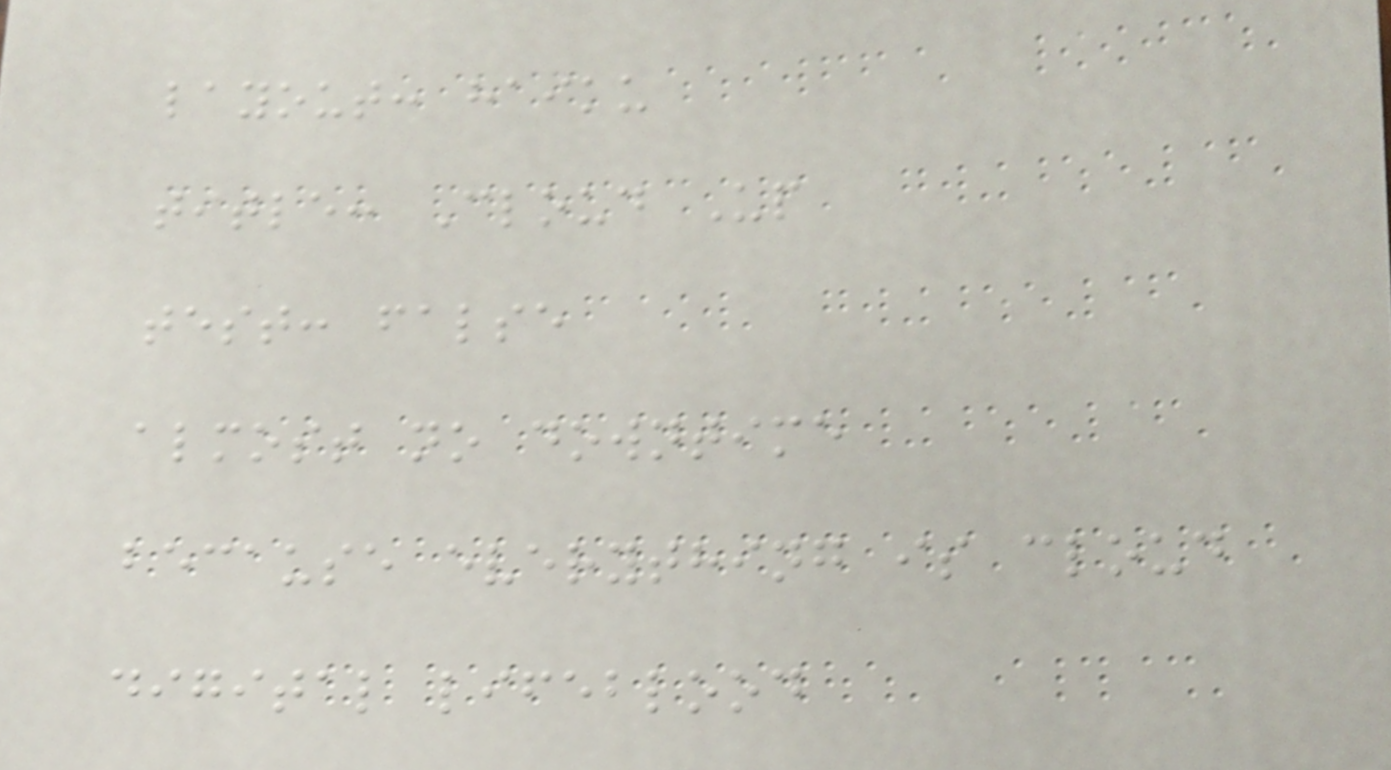layout: haiku
title: Cloud Up
test: false
almost no downtime
because everything is cloud
digital lifeblood
